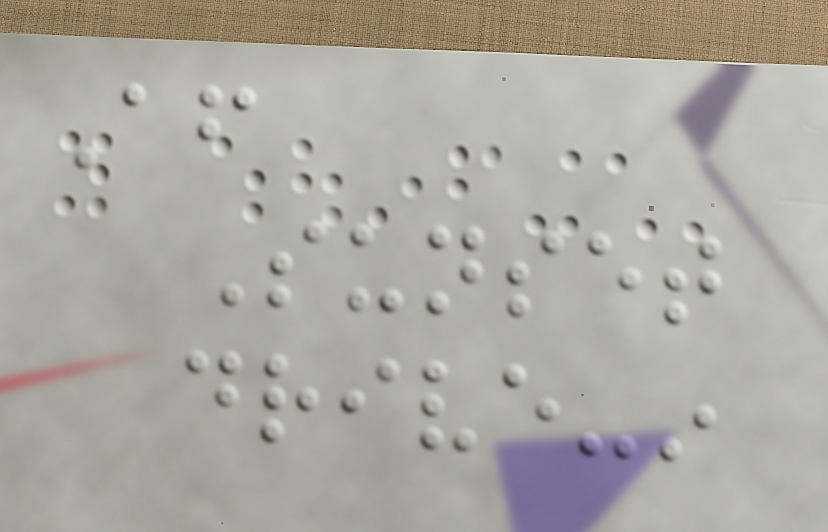After
Sunset
drive-in
